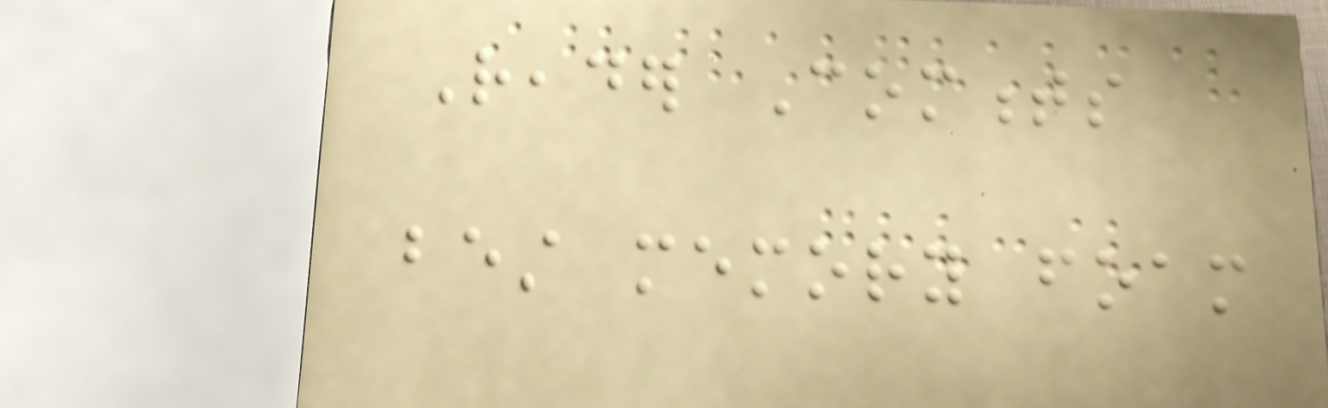Reader Comments
best memory foam
